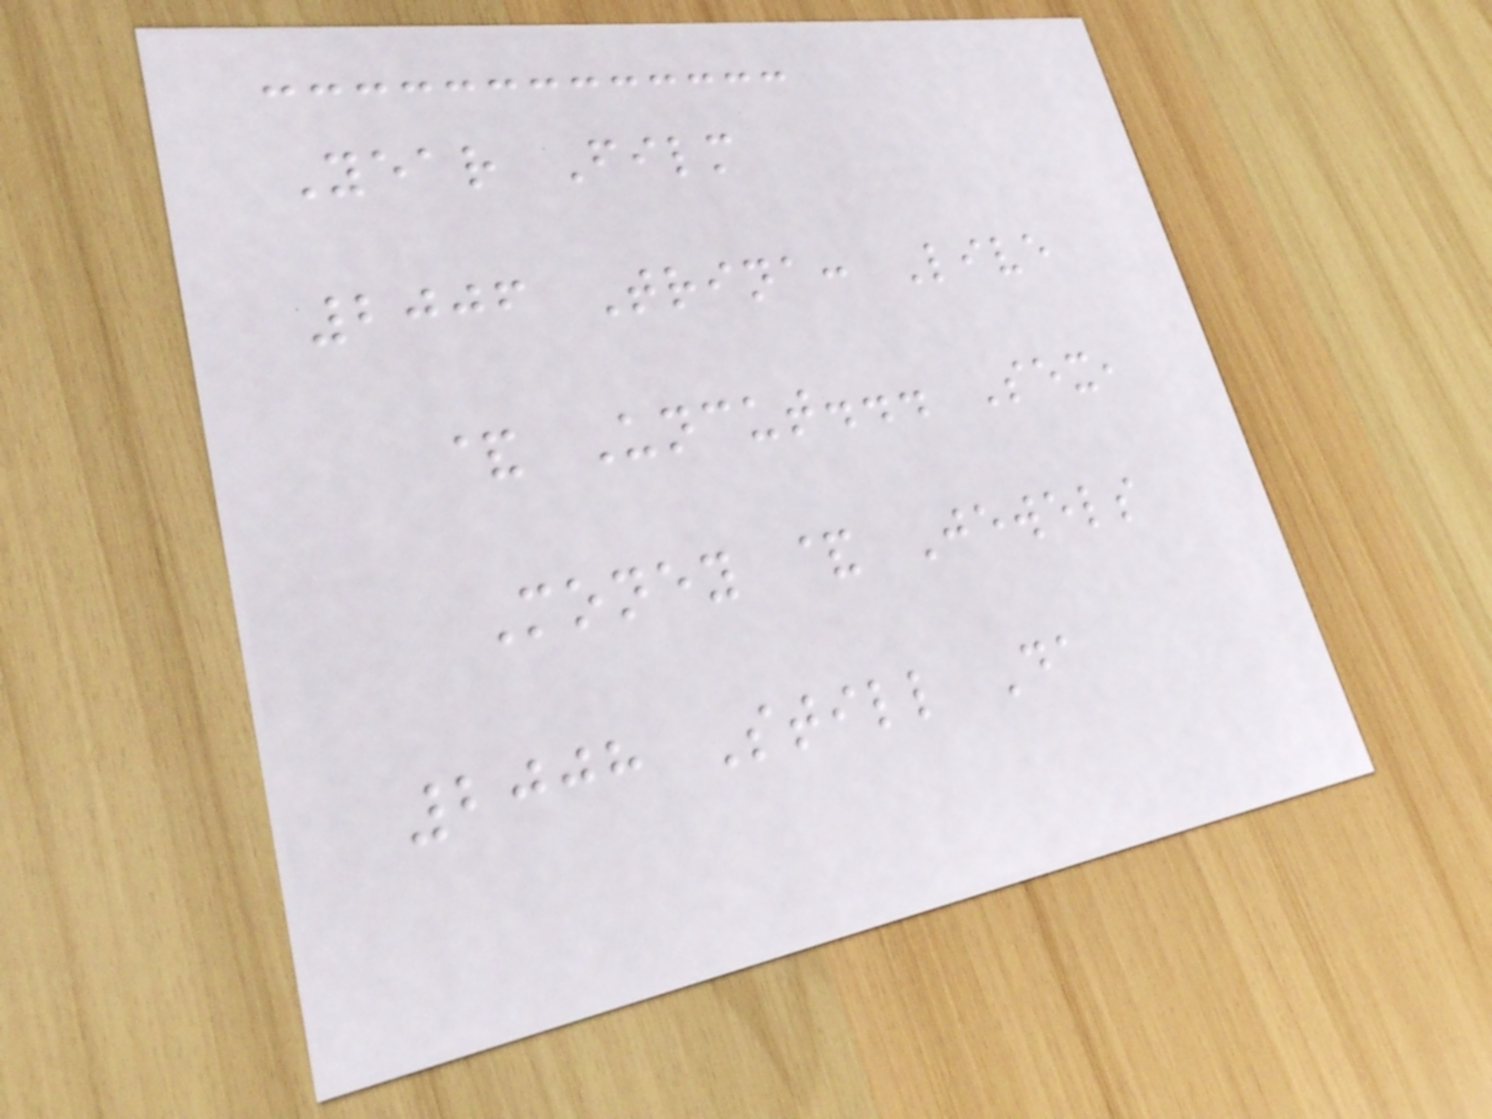Year Film
2006 Trina: Live
& Uncut... Sex,
Money & Jewels
2008 Still Da
